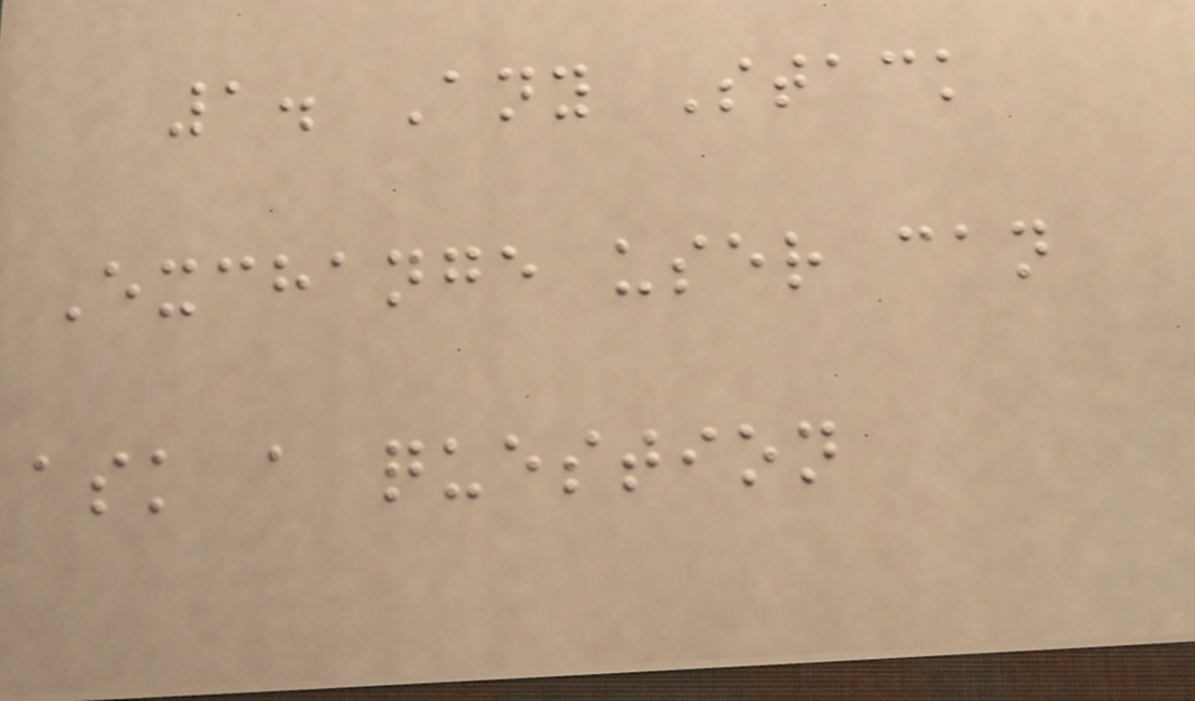1. Any Stack
Exchange user can
ask a question
